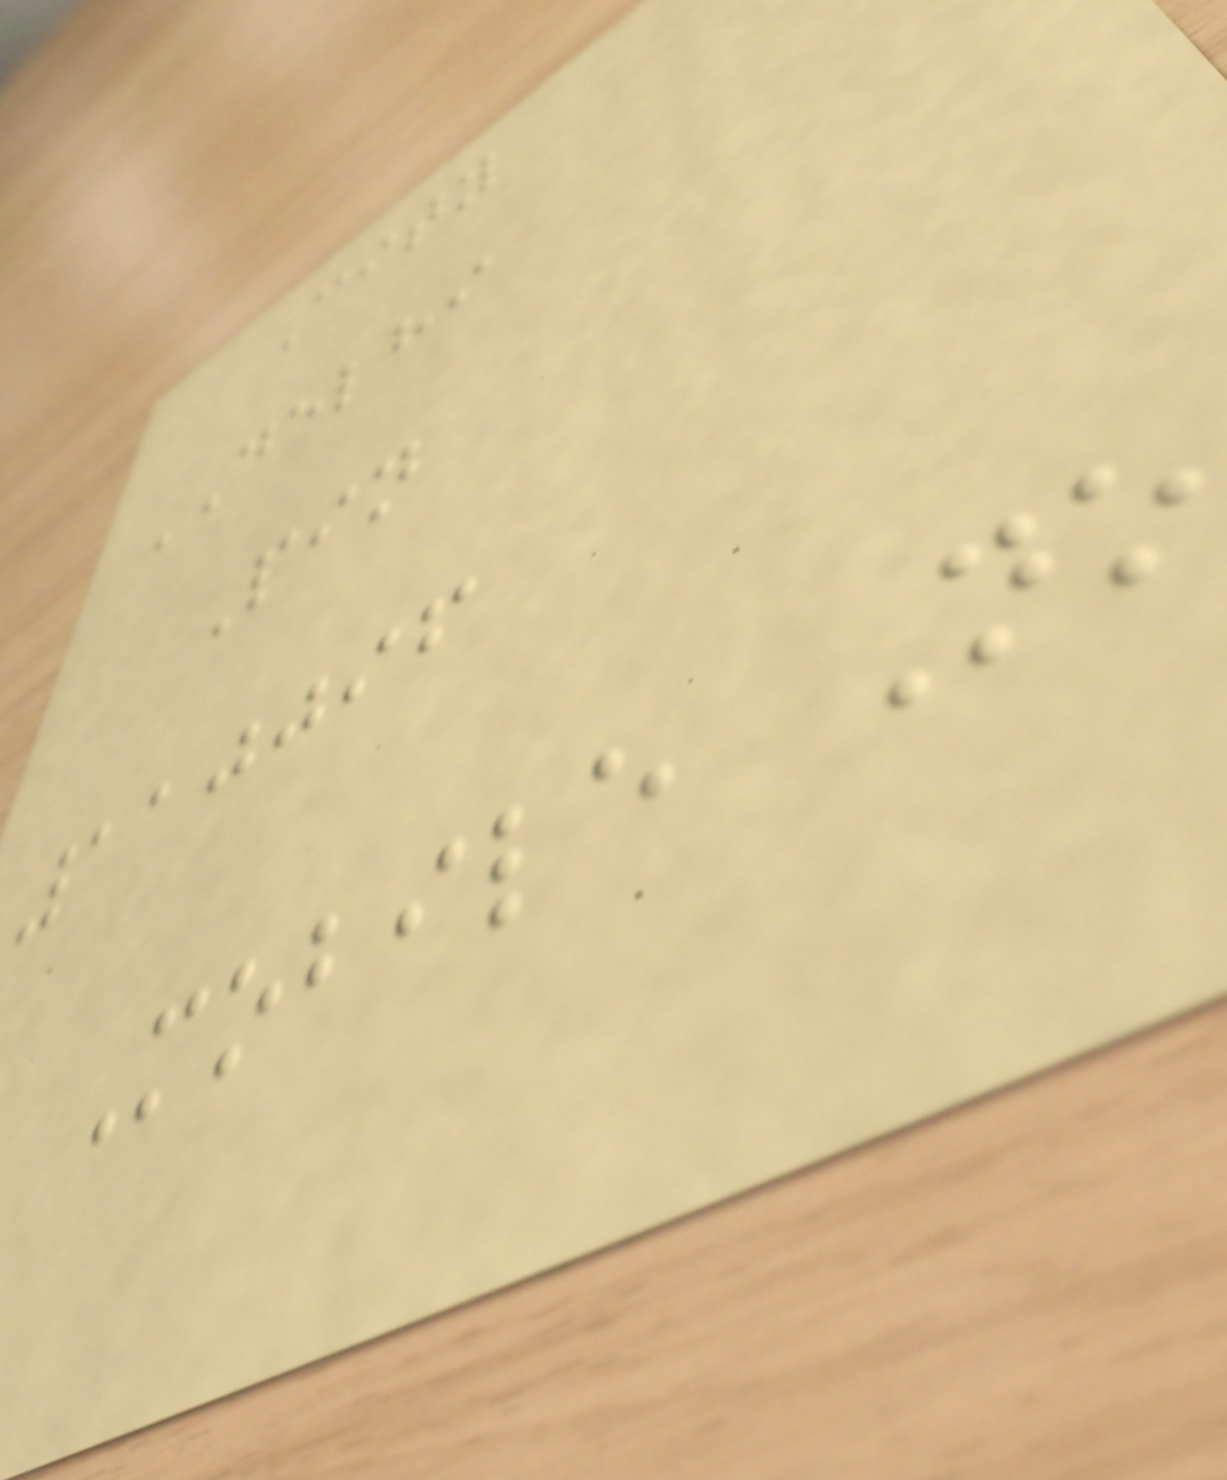City
DELHI
Pin
110096
Mobile No
